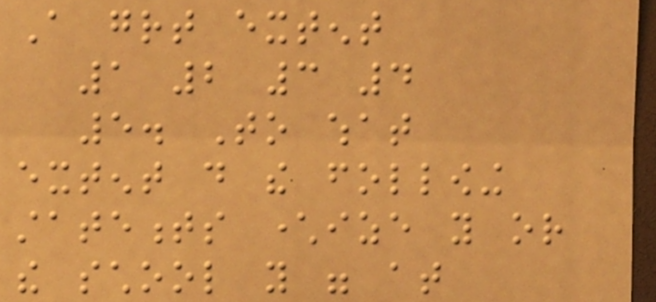A great extent
1 2 3 4
5. To what
extent do the following
statements characterize you or
the school you were at
